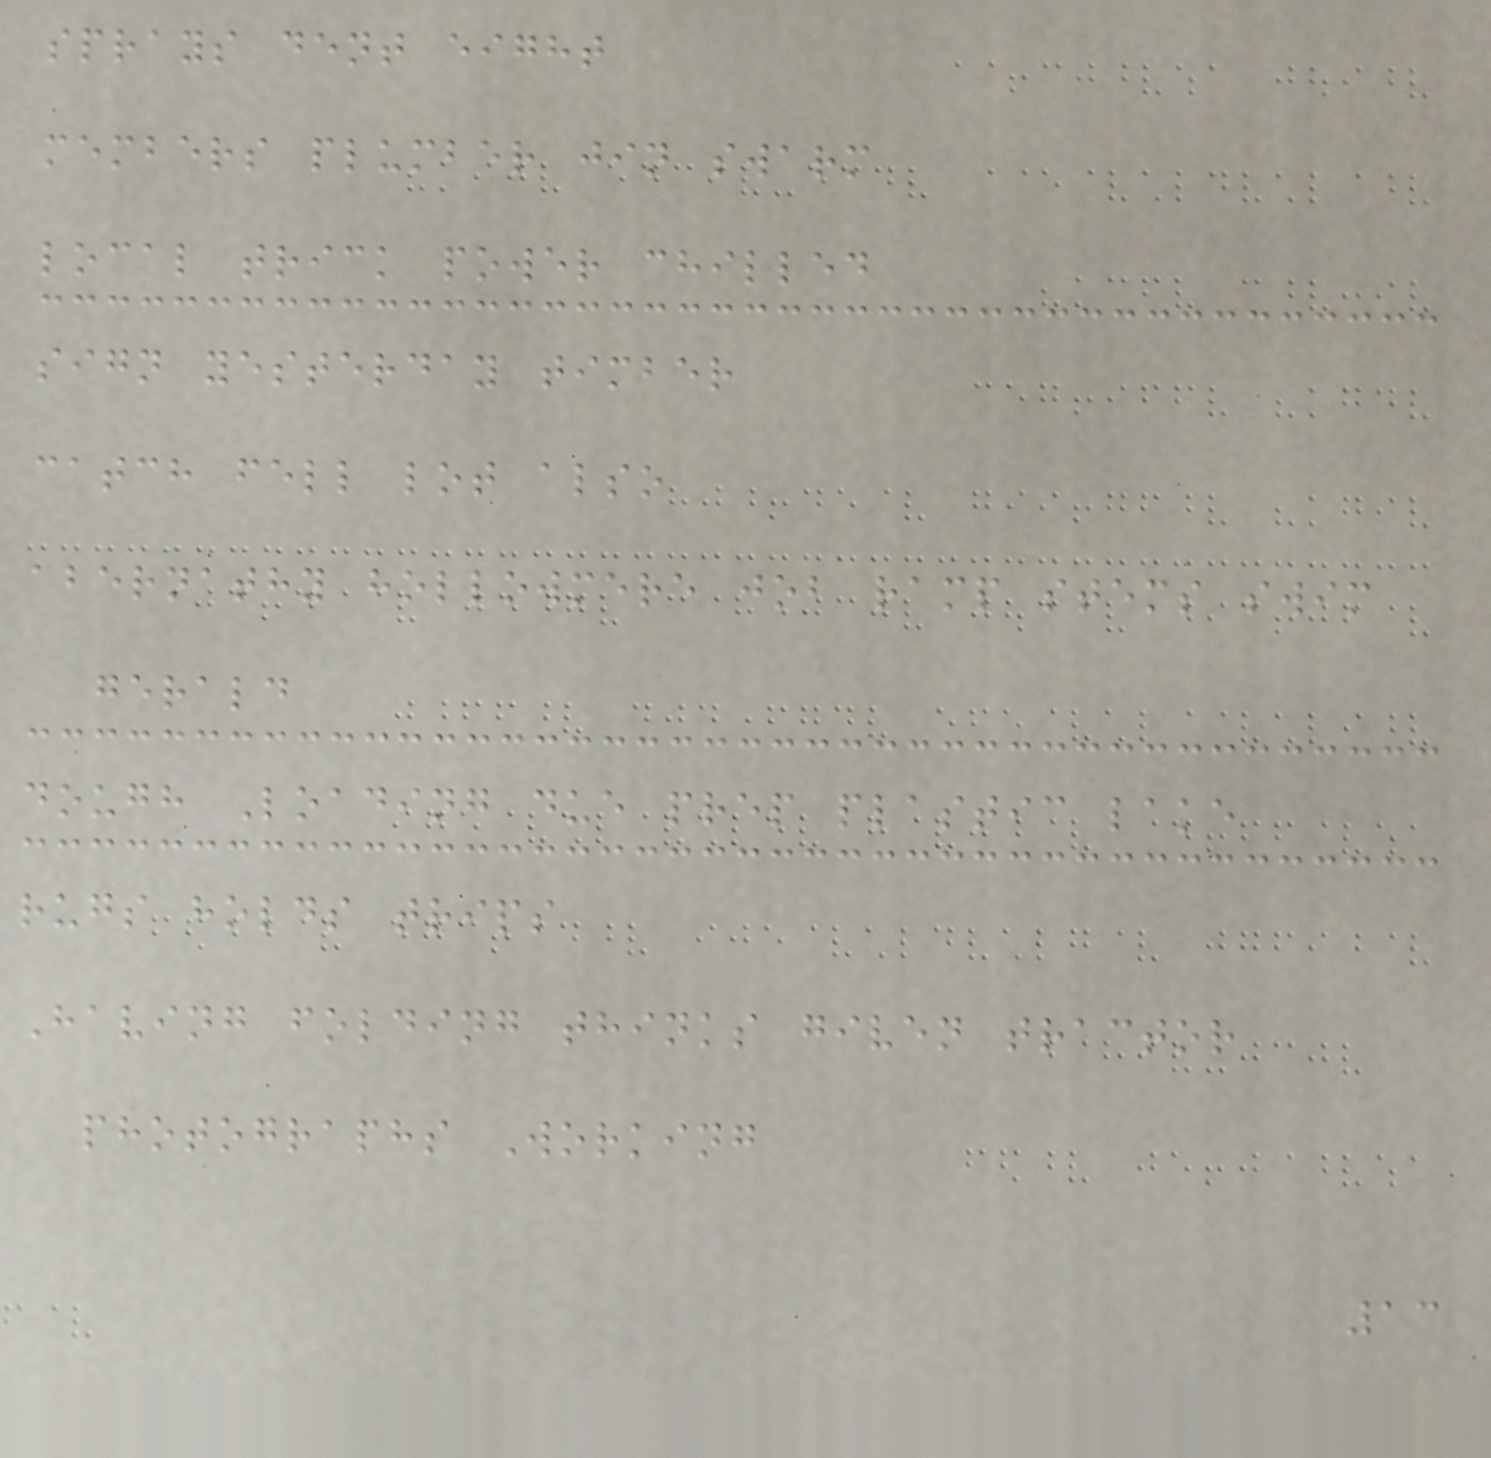sprays dent eight
members plumber jin swarm
local trick power chilled
sign yesterday timber
catch fell lot also
abernathy hollowmere job ramp stems swim
gerald
dough Loading due prep plastic lake
rugs holds trips
Having folding thinks given tractor
photographs Working
13
